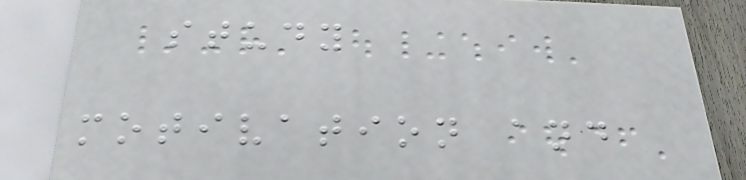study
motivation and
